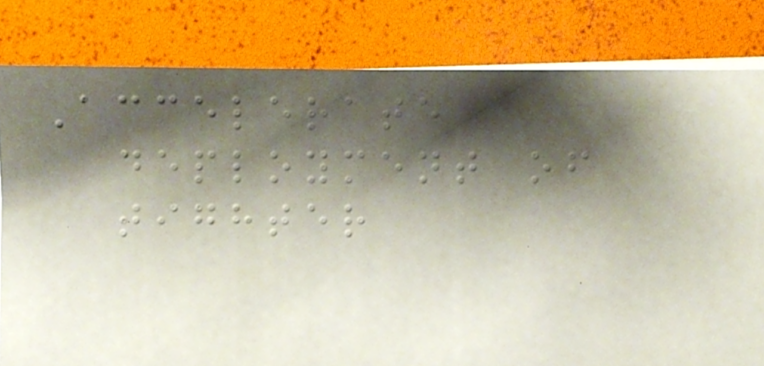Accelerate
deployment of
tighter
